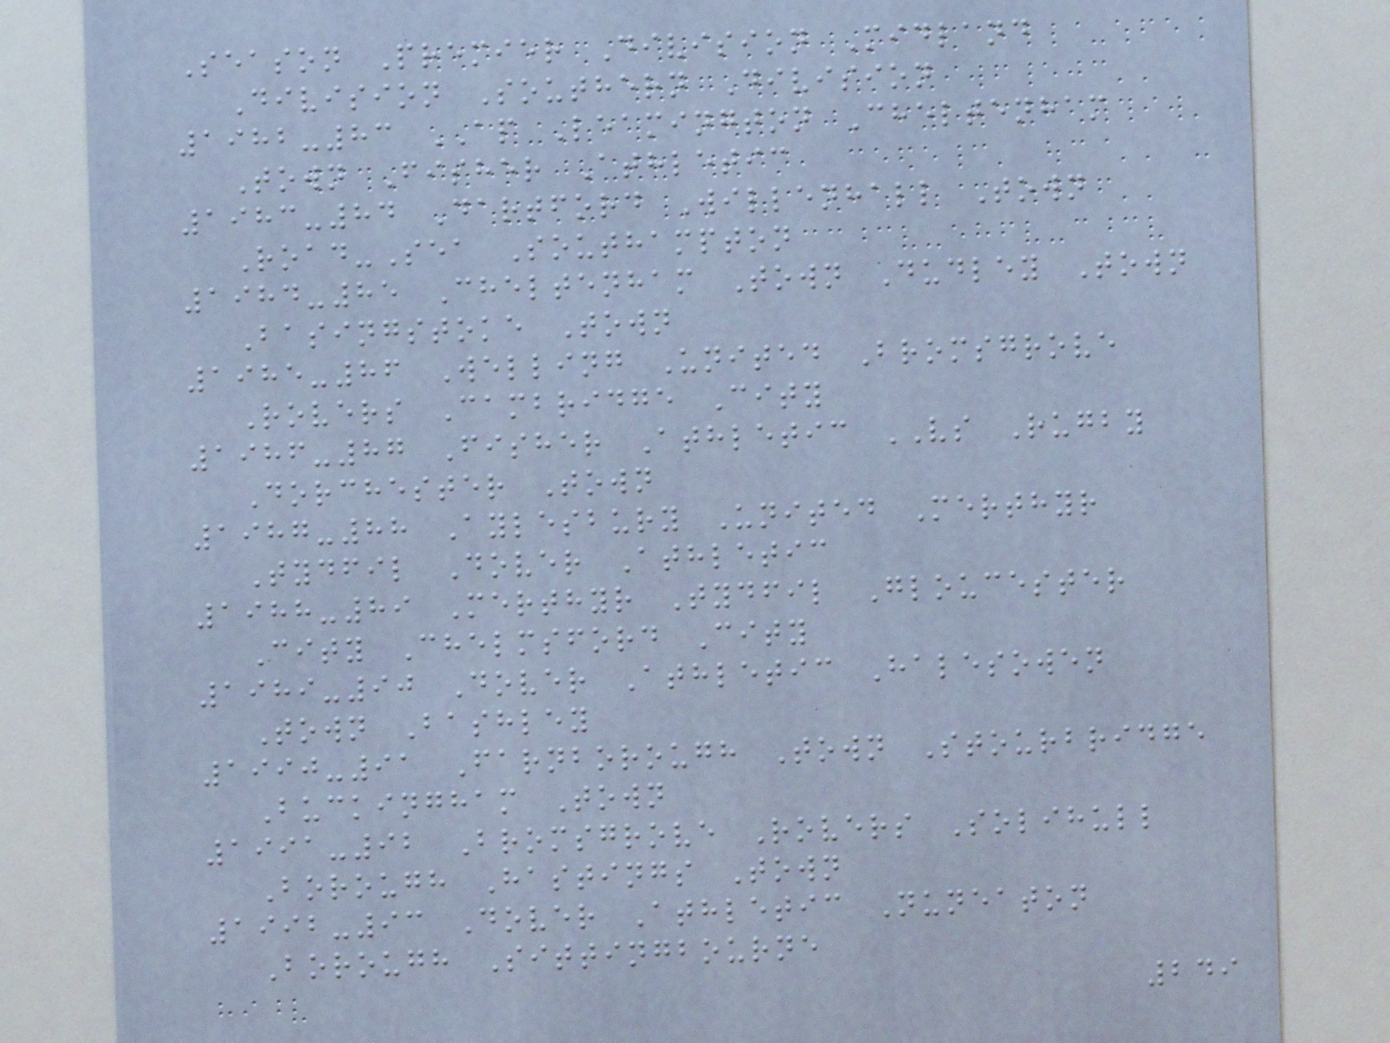Season Premier Division Midland
Division Southern Division
1982-83 AP Leamington Cheltenham
Town Fisher Athletic
1983-84 Dartford Willenhall Town
Road-Sea Southampton
1984-85 Cheltenham Town Dudley Town
Basingstoke Town
1985-86 Welling United Bromsgrove
Rovers Cambridge City
1986-87 Fisher Athletic VS Rugby
Dorchester Town
1987-88 Aylesbury United Merthyr
Tydfil Dover Athletic
1988-89 Merthyr Tydfil Gloucester
City Chelmsford City
1989-90 Dover Athletic Halesowen
Town Bashley
1990-91 Farnborough Town Stourbridge
Buckingham Town
1991-92 Bromsgrove Rovers Solihull
Borough Hastings Town
1992-93 Dover Athletic Nuneaton
Borough Sittingbourne
249
